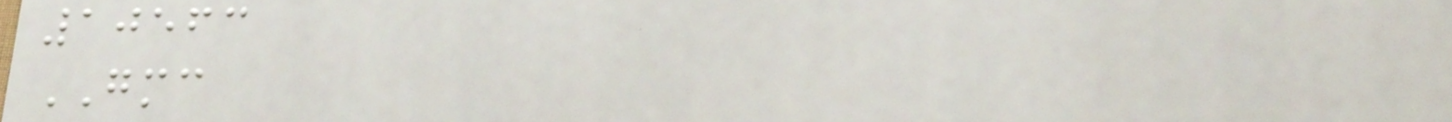10563
GMC
